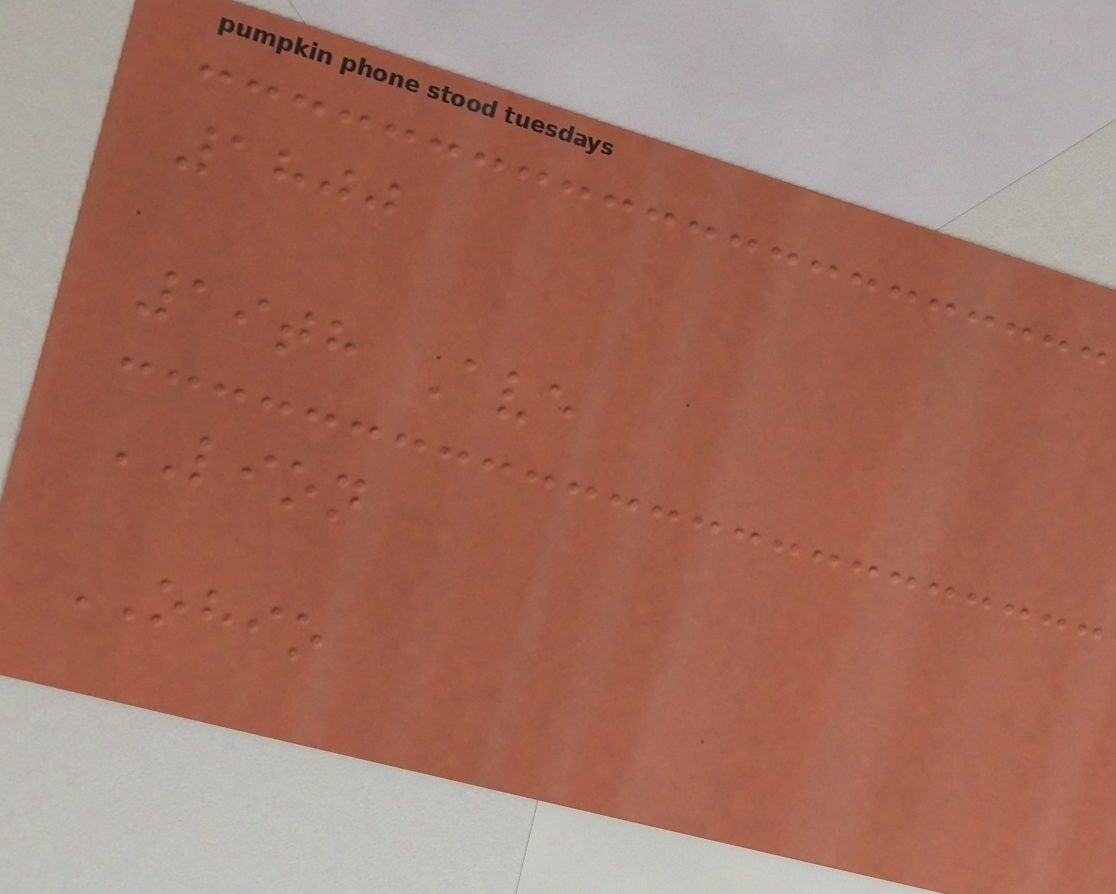1800
19th Ave
LION
OHIO
